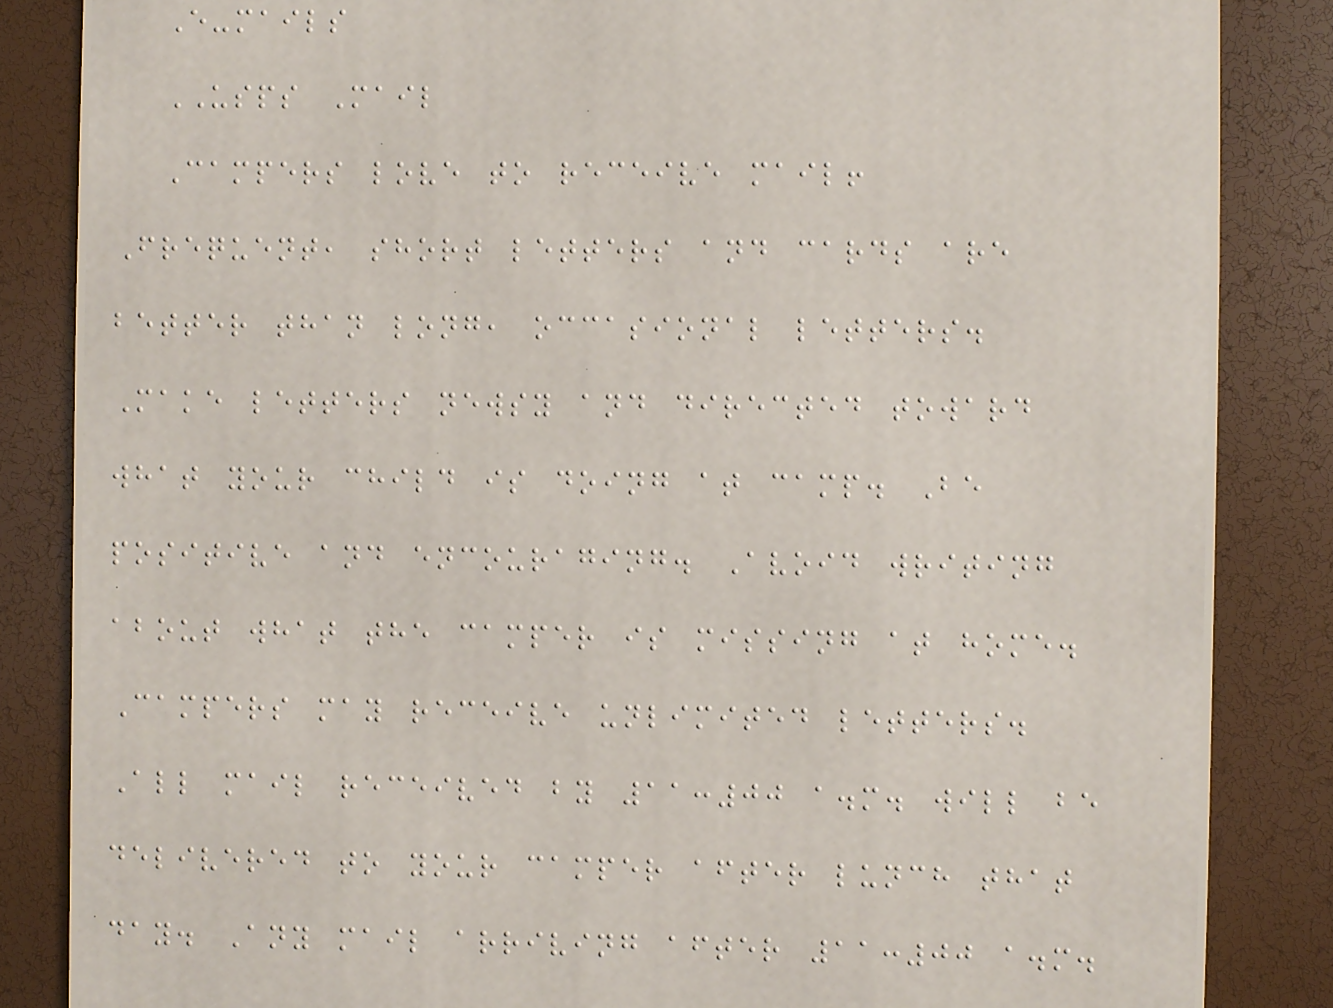E-mails
USPS Mail
Campers love to receive mail!
Frequent, short letters and cards are
better than long, occasional letters.
Make letters newsy and directed toward
what your child is doing at camp. Be
positive and encouraging. Avoid writing
about what the camper is missing at home.
Campers may receive unlimited letters.
All mail received by 11:00 a.m. will be
delivered to your camper after lunch that
day. Any mail arriving after 11:00 a.m.
